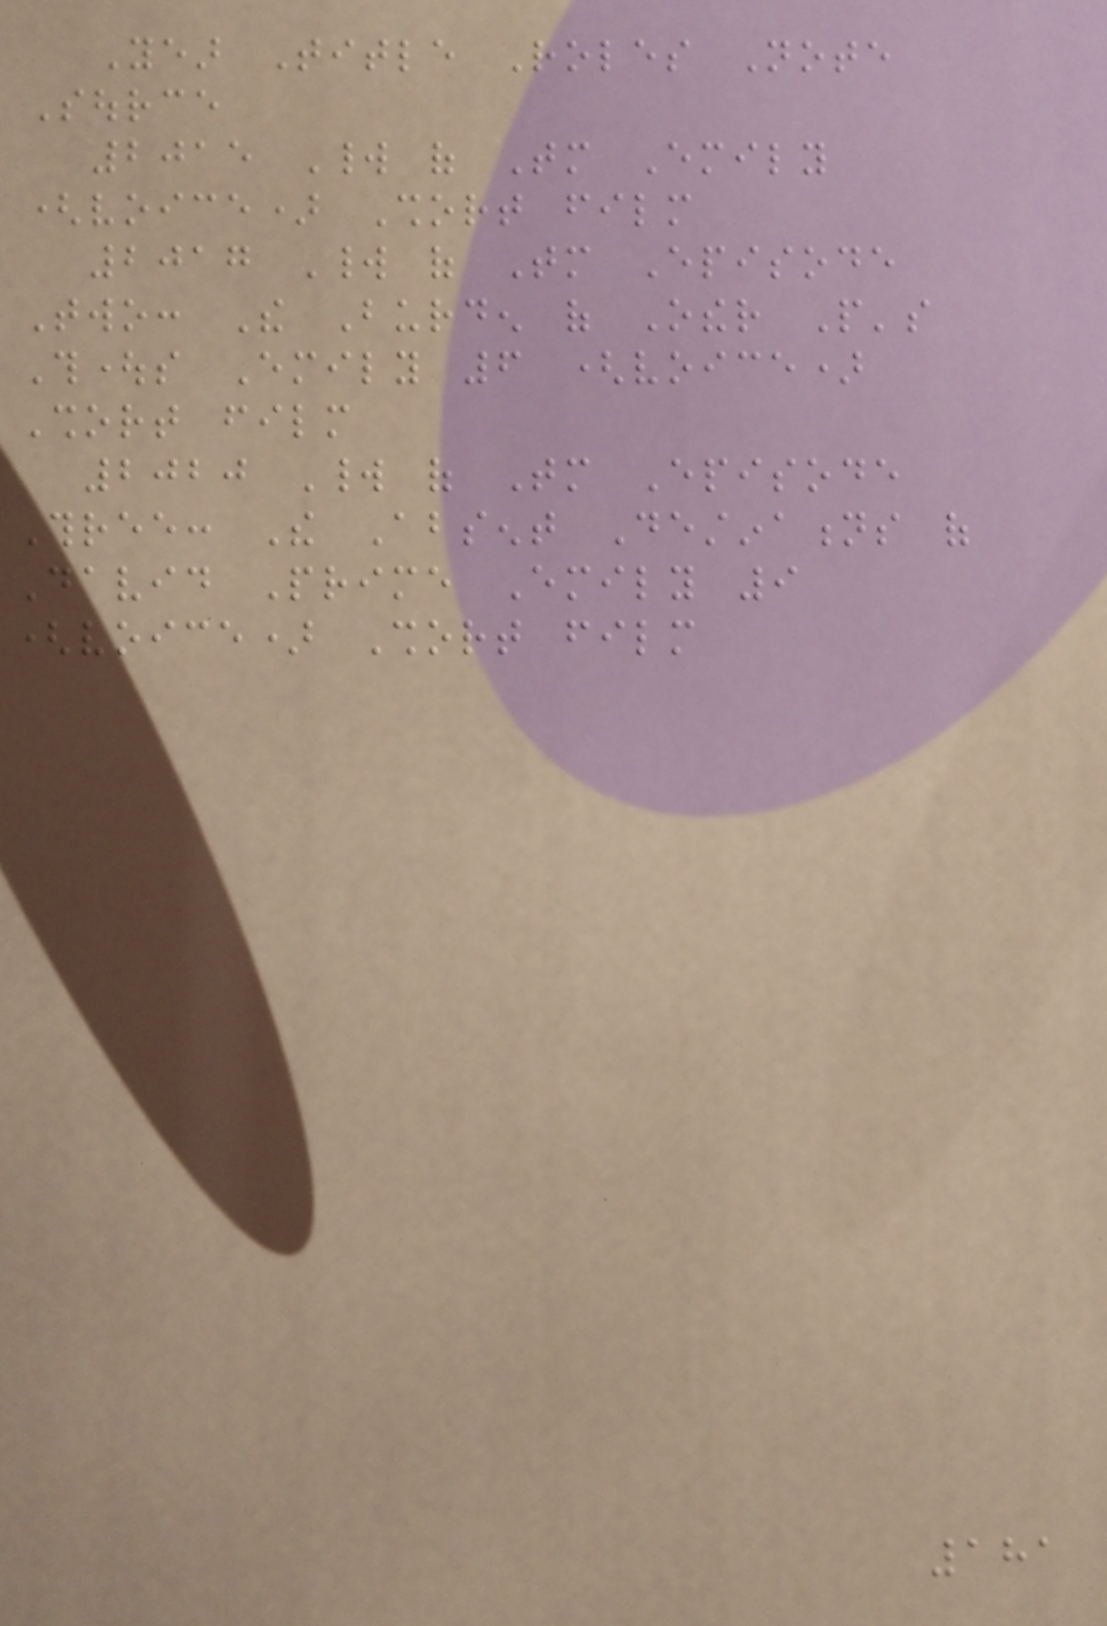Year Title Roles Note
Source
2015 World of Tomorrow Emily
(voice) Short film
2017 World of Tomorrow Episode
Two: The Burden of Other People's
Thoughts Emily 6 (voice)
Short film
2020 World of Tomorrow Episode
Three: The Absent Destinations of
David Prime Emily 9
(voice) Short film
181
